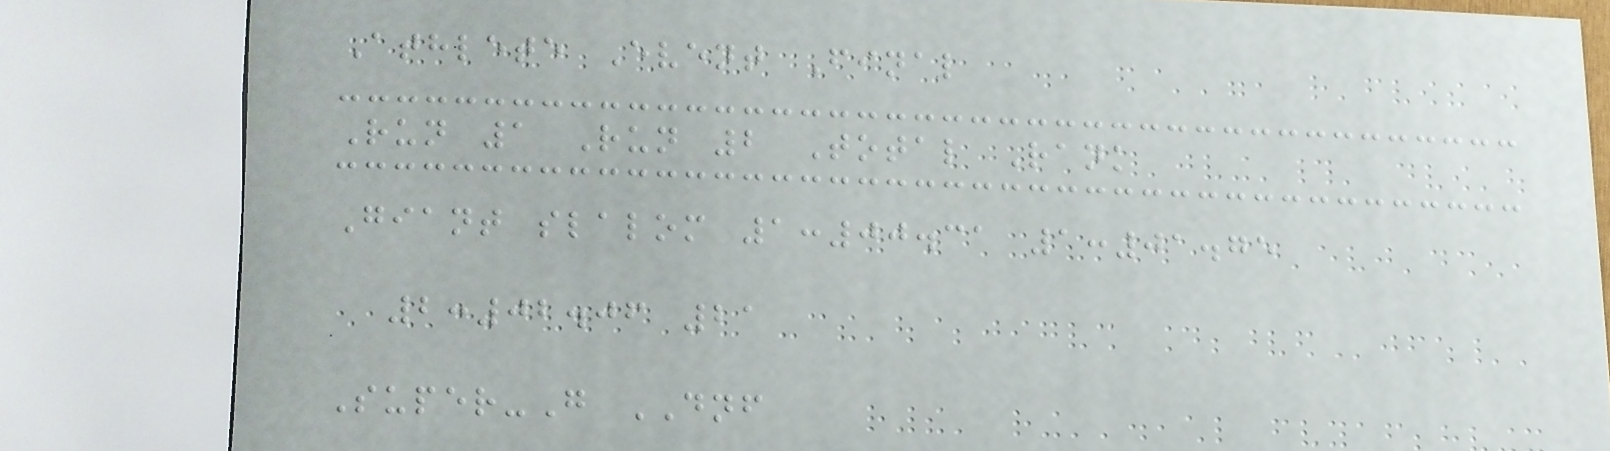Athlete Event Final
Run 1 Run 2 Total Rank
Giant slalom 1:00.31 1:01.75
2:02.06 21
Super-G DNF
